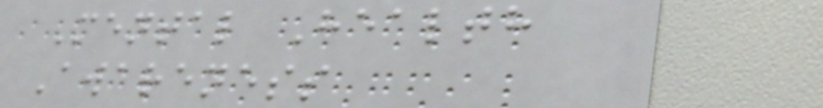Mental Health
Awareness
